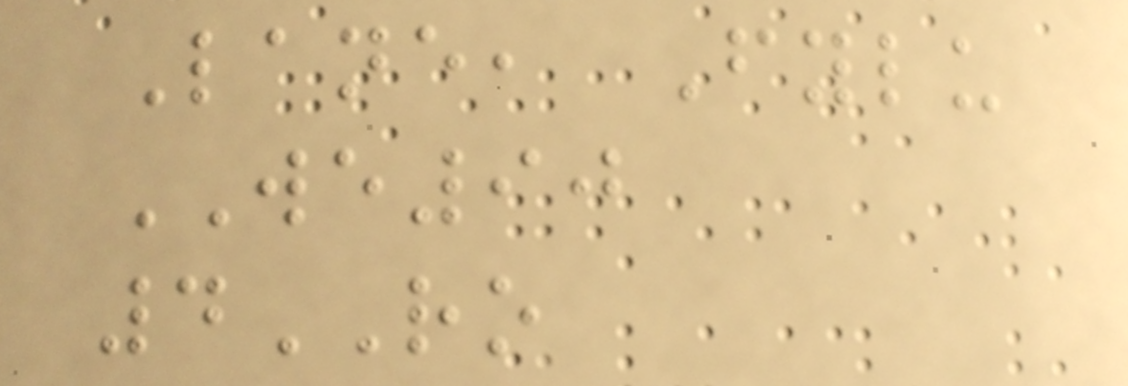Lane, Fylu
WE90
4RO
